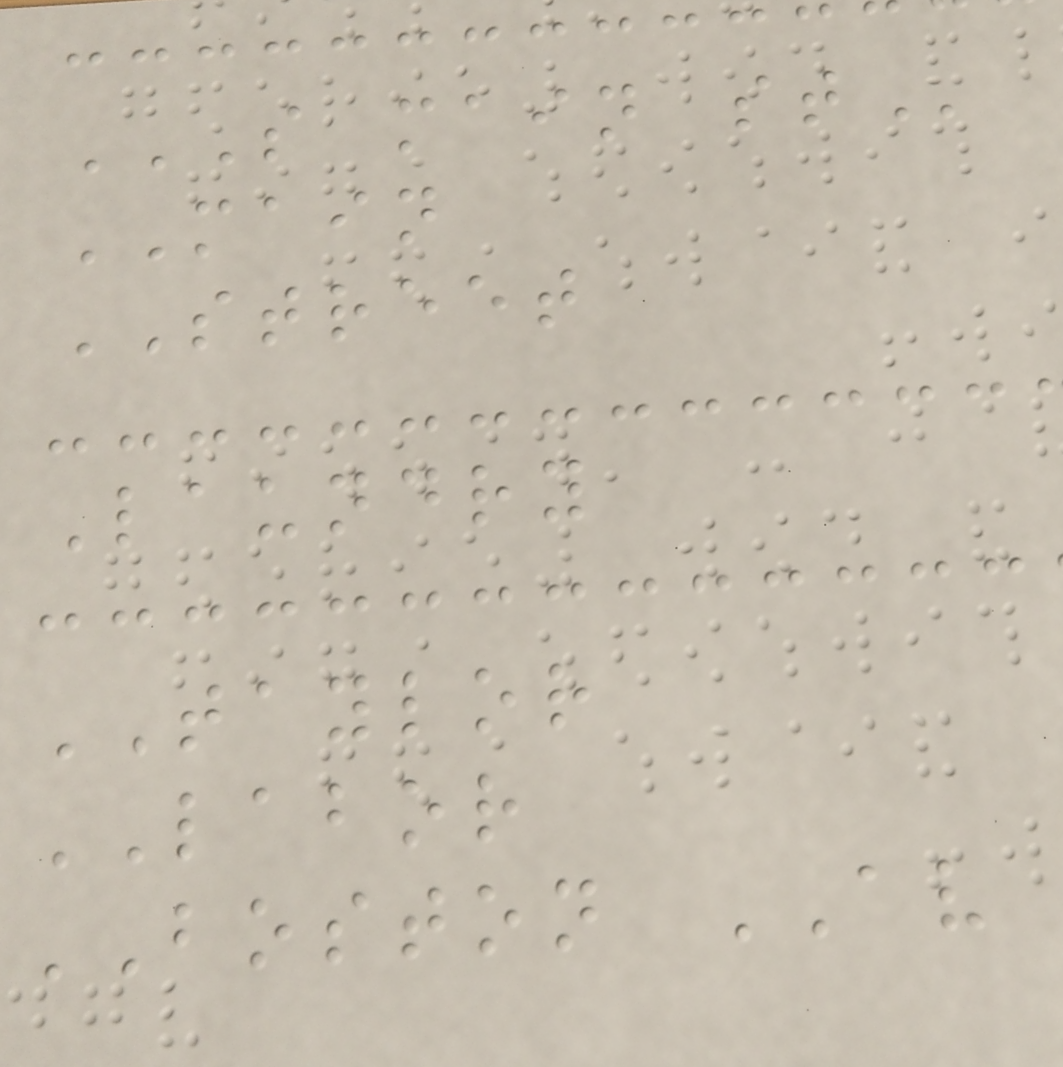S MAIN ST
MAIN
STREET
Laundry
TAYLOR
LABOR
BOSTON AV
